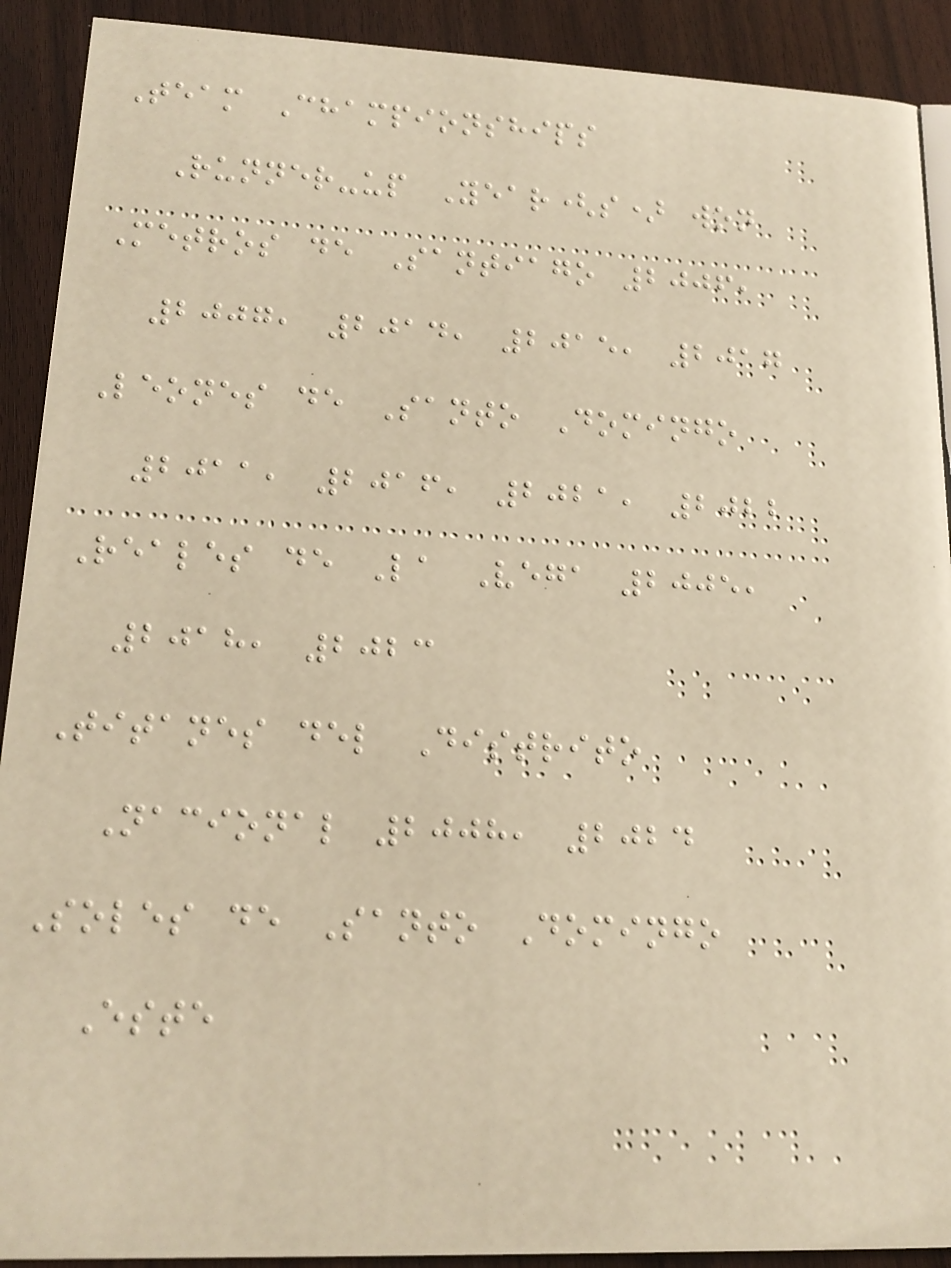Team Championships
Runner-up Year(s) won
Metros de Santiago 2006,
2007, 2014, 2015, 2017
Leones de Santo Domingo
2011, 2016, 2021, 2022
Reales de La Vega 2005,
2018, 2023
Titanes del Distrito
Nacional 2008, 2024
Soles de Santo Domingo
Este
